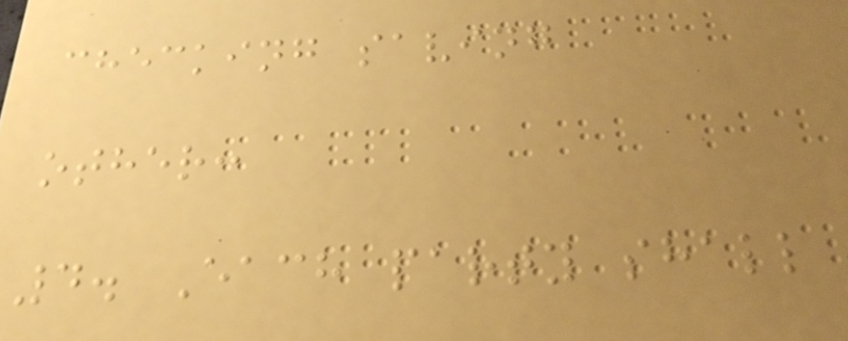checking saving
other:
4. Each party shall
